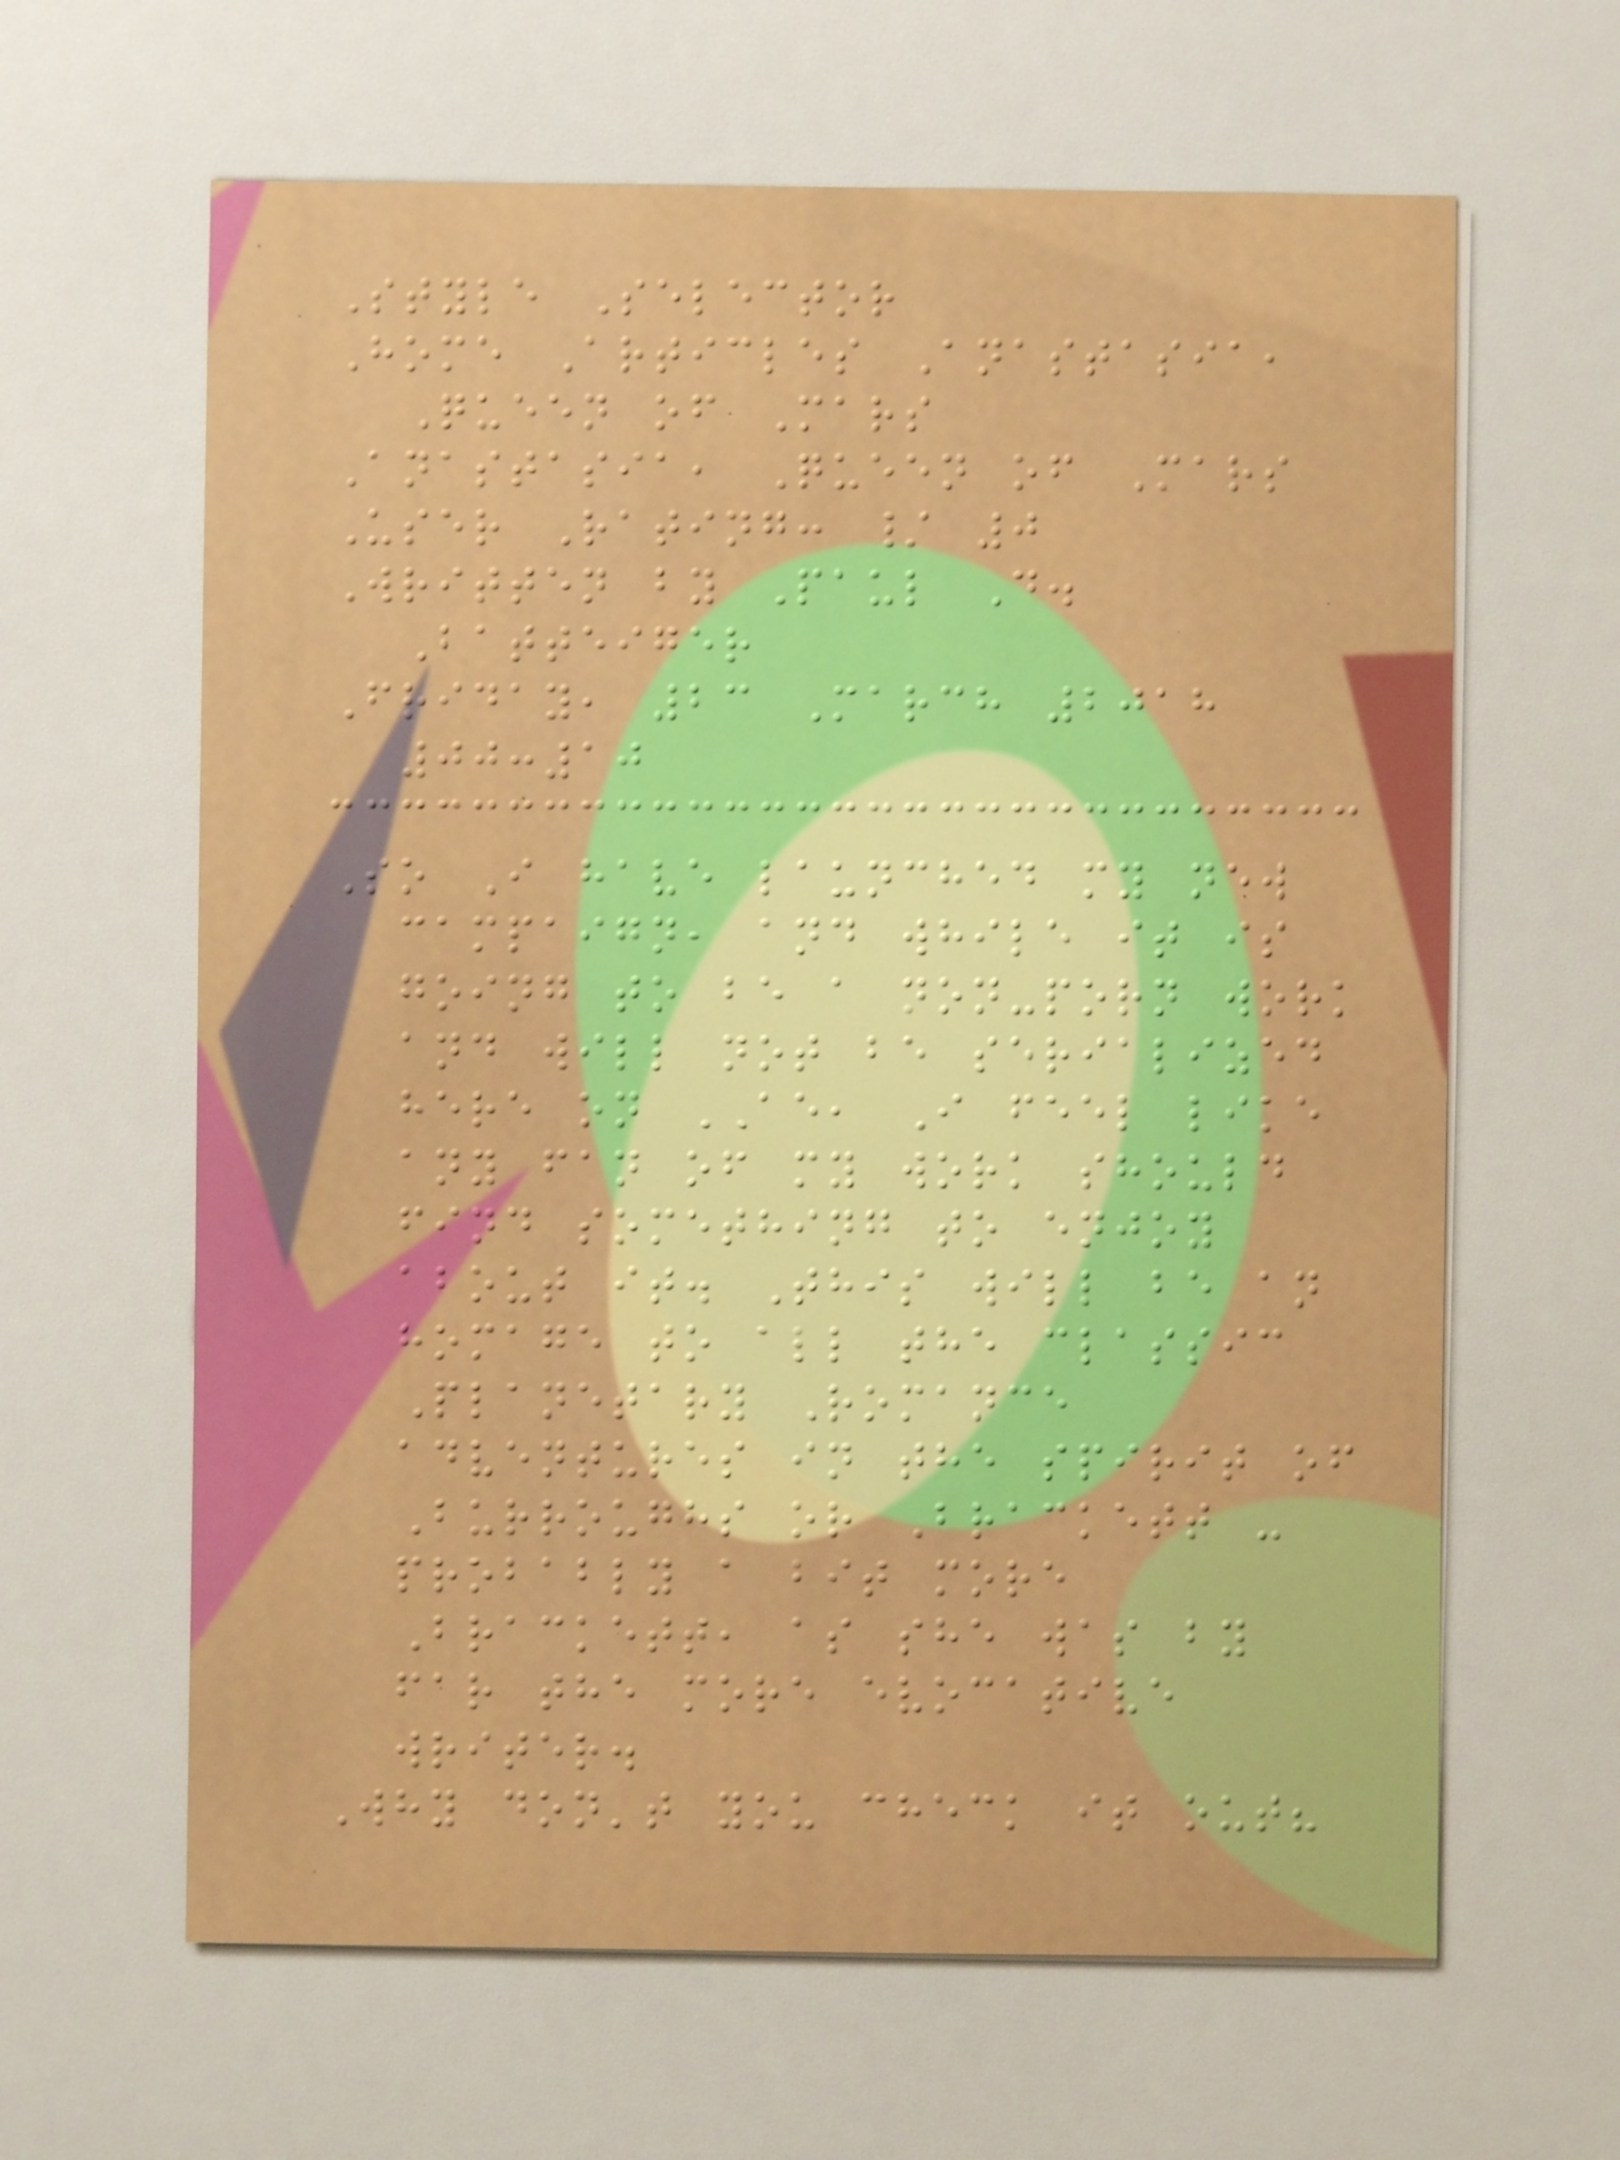Style Selector
Home Articles Anastasia,
Queen of Mars
Anastasia, Queen of Mars
User Rating: / 0
Written by Paul D.
Batteiger
Friday, 23 March 2018
00:10
So I have launched my new
campaign, and while it is
going to be a non-porn work
and will not be serialized
here on AE, I feel like
any fan of my work should
find something to enjoy
about it. This will be an
homage to all the classic
Planetary Romance
adventures in the spirit of
Burroughs or Brackett -
probably a bit more
Brackett, as she was by
far the more evocative
writer.
Why don't you check it out?
